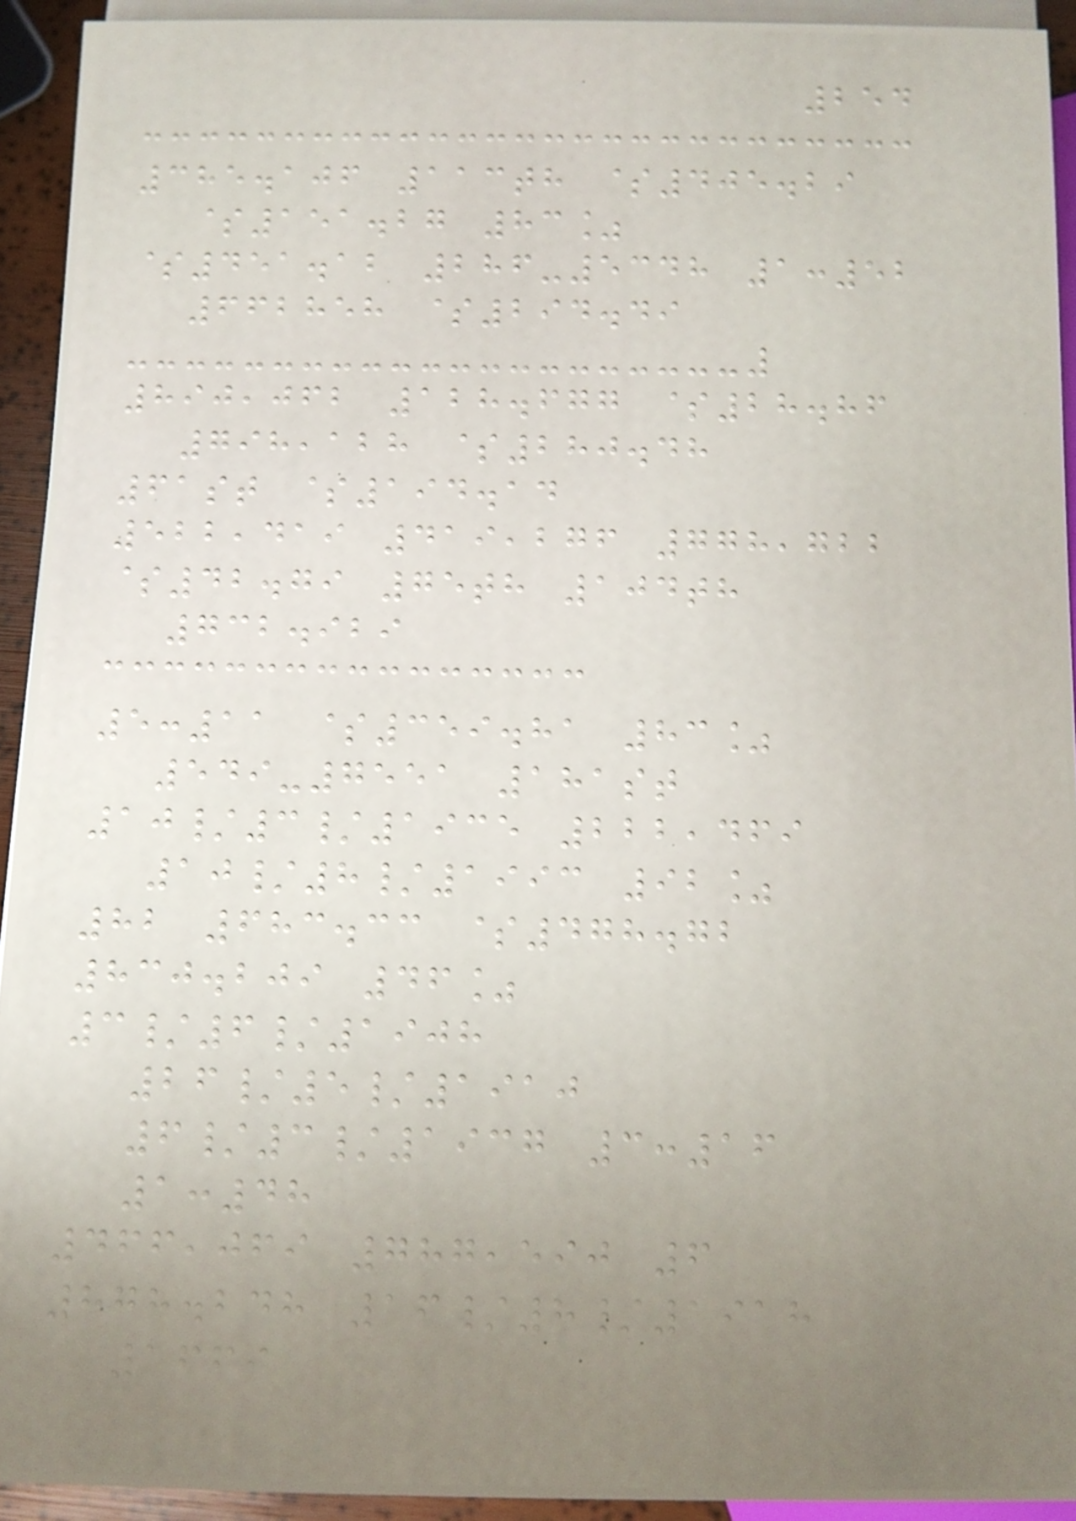254
385.106 113th $405.29
$151.27 83%
$451.12 286-5348 1:52
662858 $294.49
890,062 128.677 $28.86
798,128 $280.48
61st $194.14
522,419 419,276 778,722
$42.79 75th 104th
732.929
5:11 $359.81 83%
549-7551 181st
10/3/1935 222,469
10/8/1993 92%
82 683.33 $478.72
830.209 46%
3/6/1908
26/5/1910
6/3/1937 3:16
1:48
466,069 787,590 6
878.248 16/8/1918
1669
